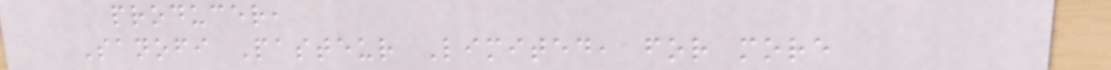producer,
Sanofi Pasteur Limited, for more
